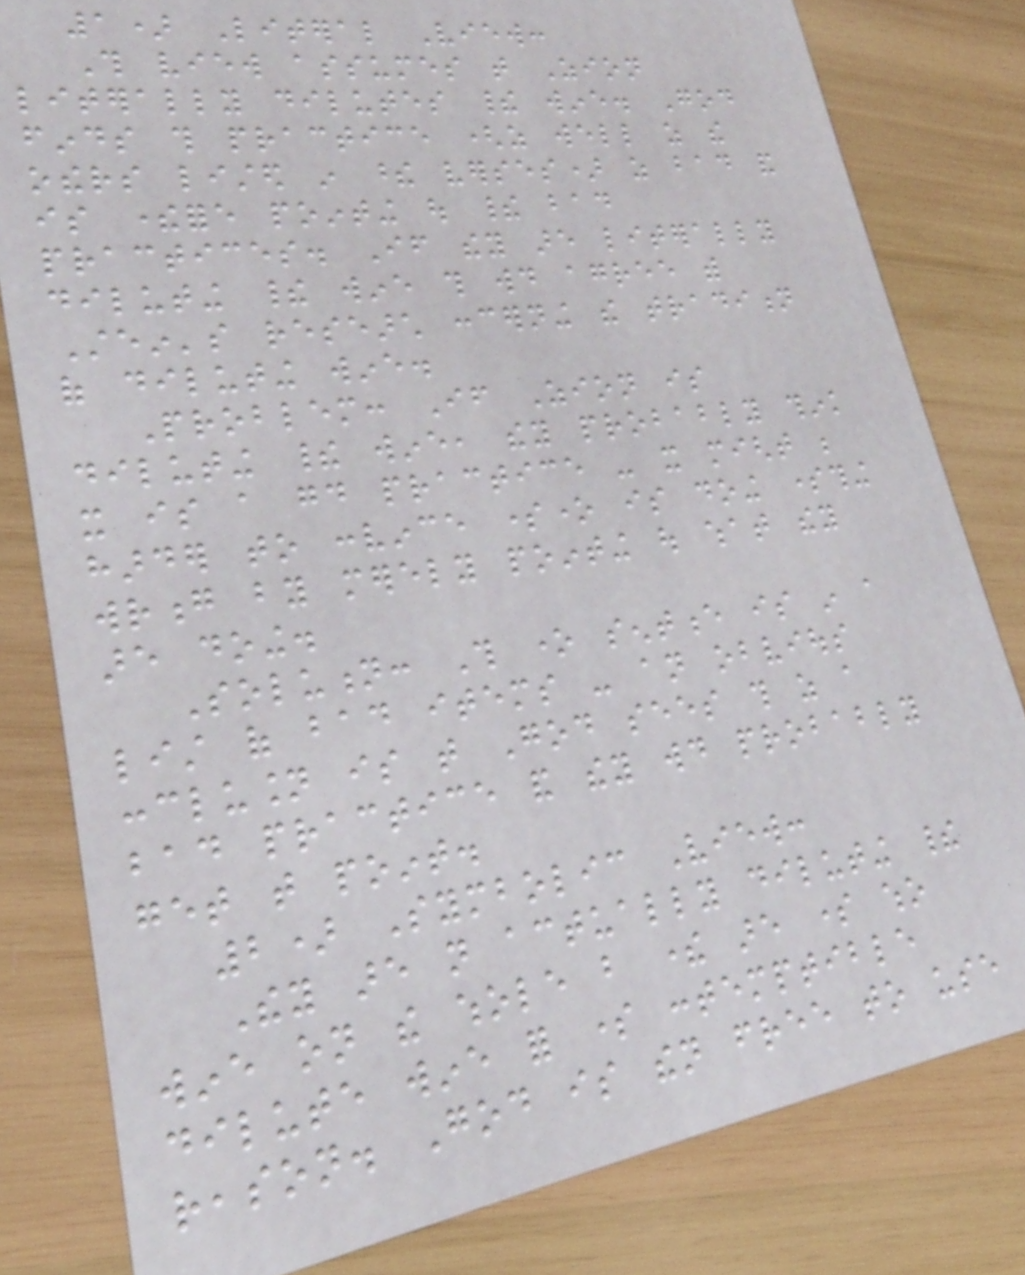1) Literal View:
This view assumes that Zion
literally dilutes their wine. God
finds this practice (as well as the
others listed in these verses) as bad and
is therefore pointing out their bad
practices. If they are literally
diluting their wine this would agree with
Stein's research concerning the tradition
of diluting wine.
Problem: If Zion is
diluting their wine, they probably think
it is a good practice - it might be
harder to convince someone is doing something
wrong by merely pointing out what they
are doing.
Solution: This one sentence is in a
list of bad items - an obvious
conclusion is that God sees this as a
bad practice and they would probably
get that point.
2) Symbolic View:
They are not actually diluting their
wine on the whole but there are some who
dilute wine for some contemptible
reason. God is then free to use
